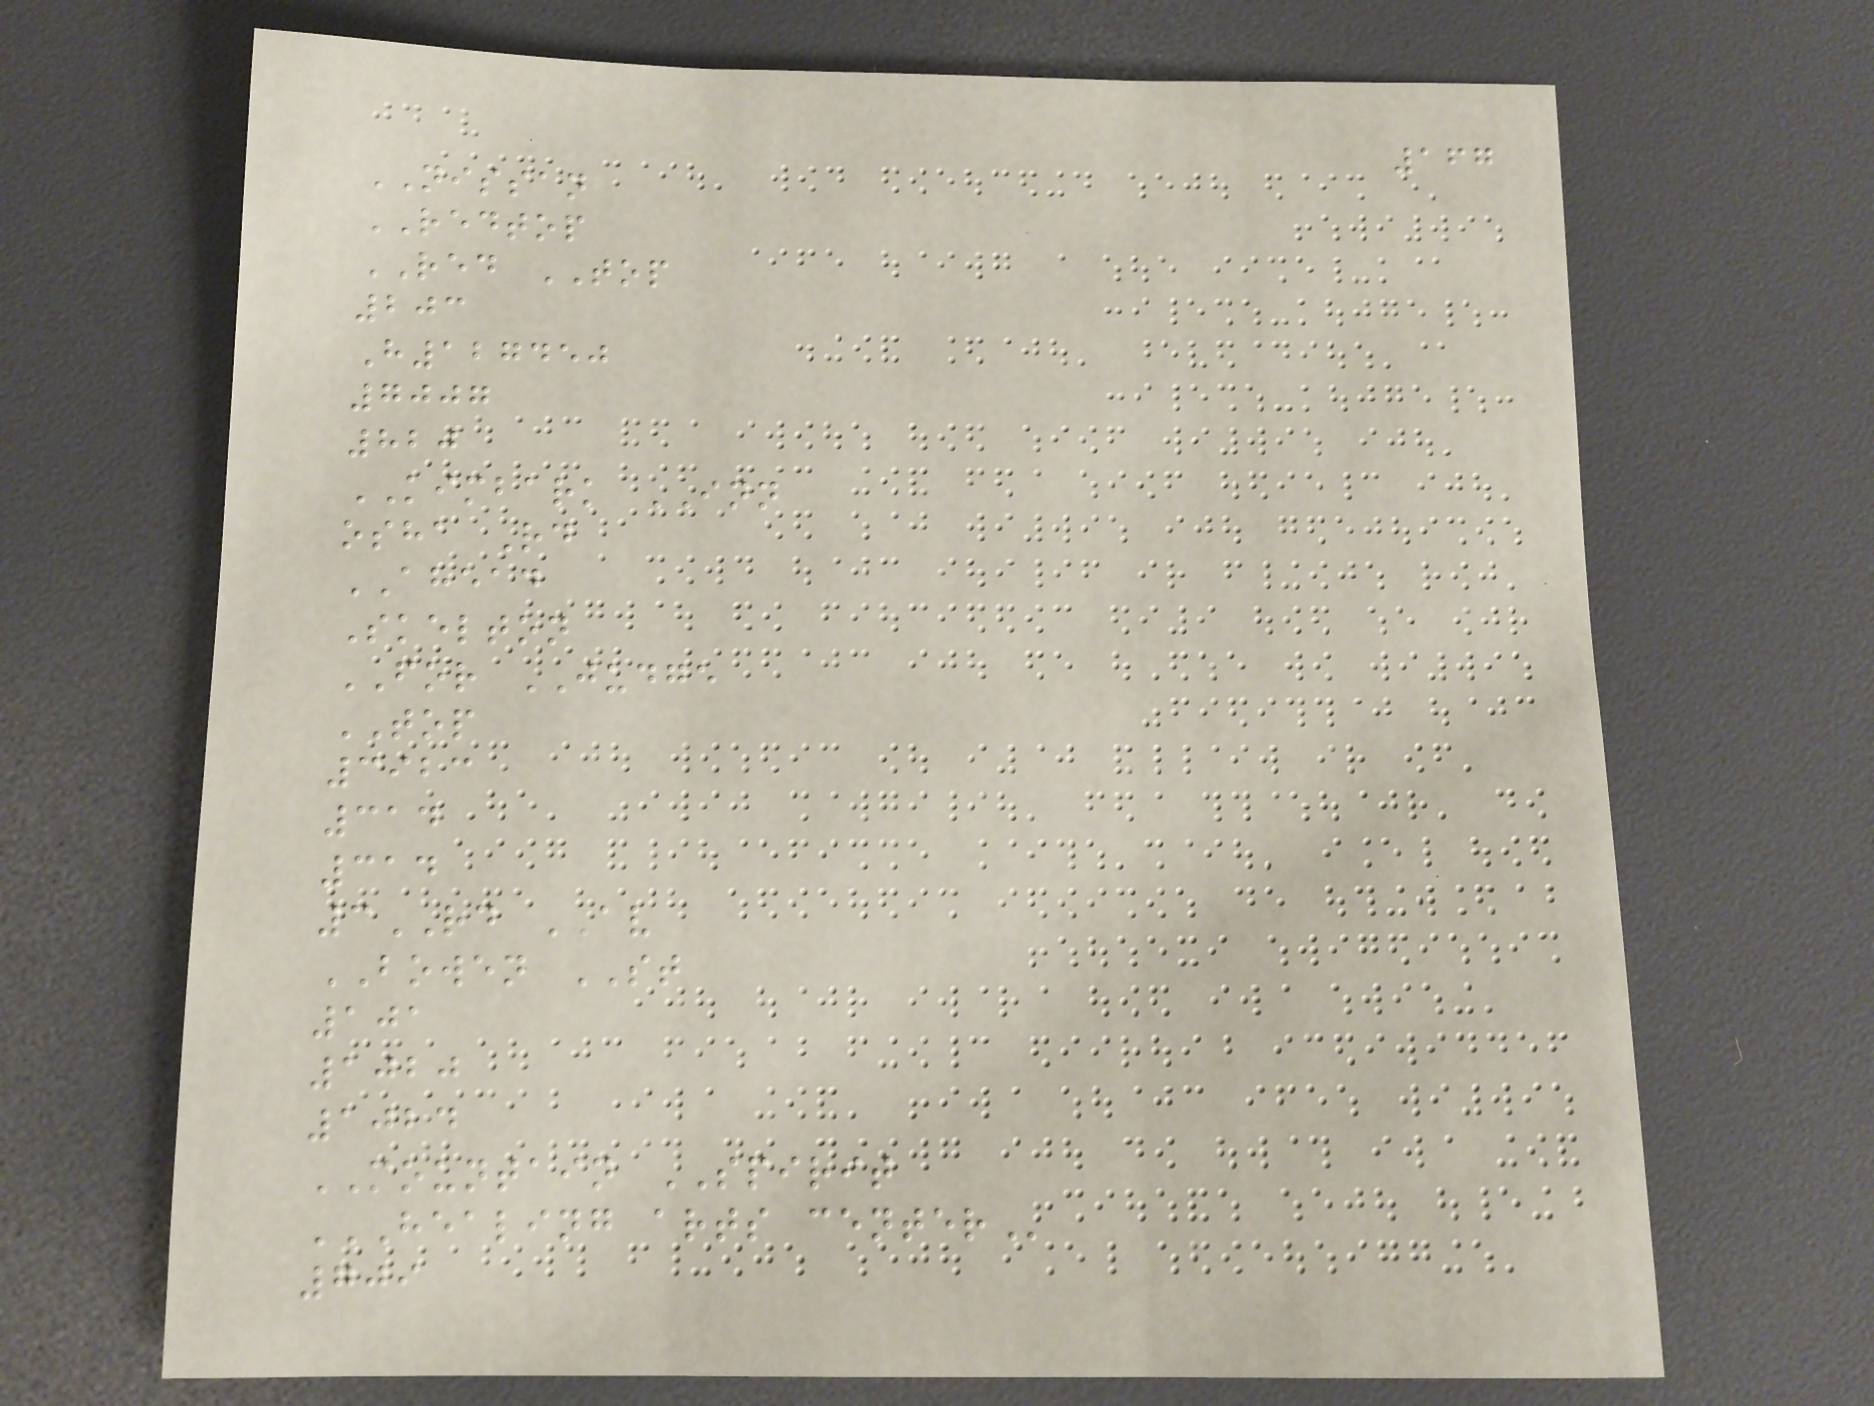167
NISSAN
REDTOP
RED TOP
203
H127450
7007
820
KIMBARK INN
osha Rd
AHEAD
Skelton
FOR JUDGE
TOP
3923
314
314
3RD AV
BOWEN ST
101
1020
1024
MOUNTAIN SPIRIT
HEALING ARTS CENTER
709
